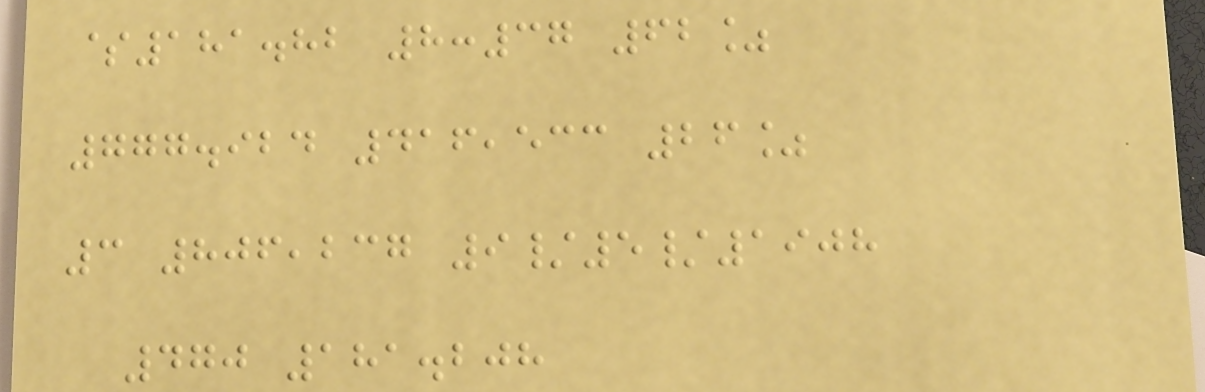$181.82 8:37 62%
777.924 416,533 26%
3 806,237 9/5/1908
470 181.208
